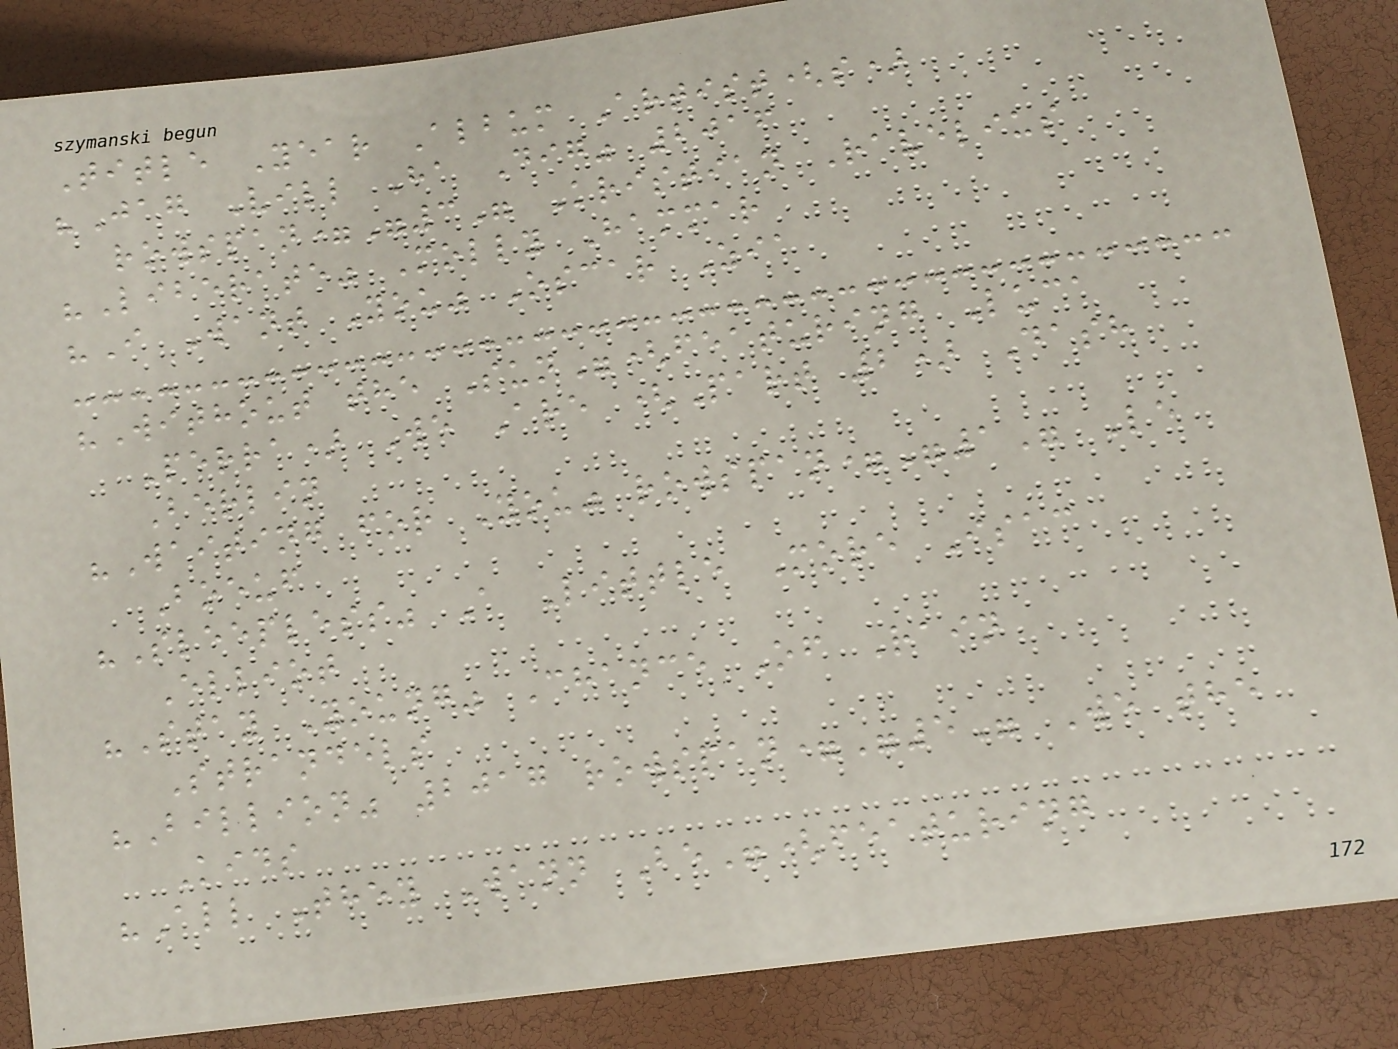Title Year Album Artist(s)
"Jag Vill Ha Dig" 2016
rowspan="3" Kristian Ravelius
"Liberate" Molly Hammar
"I Want You" Oscar Zia
"Without the Sun"(featuring Luca
Perra) We Are (Part 2) Dash
Berlin
"Waiting for You" rowspan="1" Le
Boeuf
"Sleepless" A Little More Isac
Elliot
"Stay Young" Chance Of Rain
Strandels
"Billion" 2017 rowspan="5" We the
Kids
"All They Wann Be"(featuring
